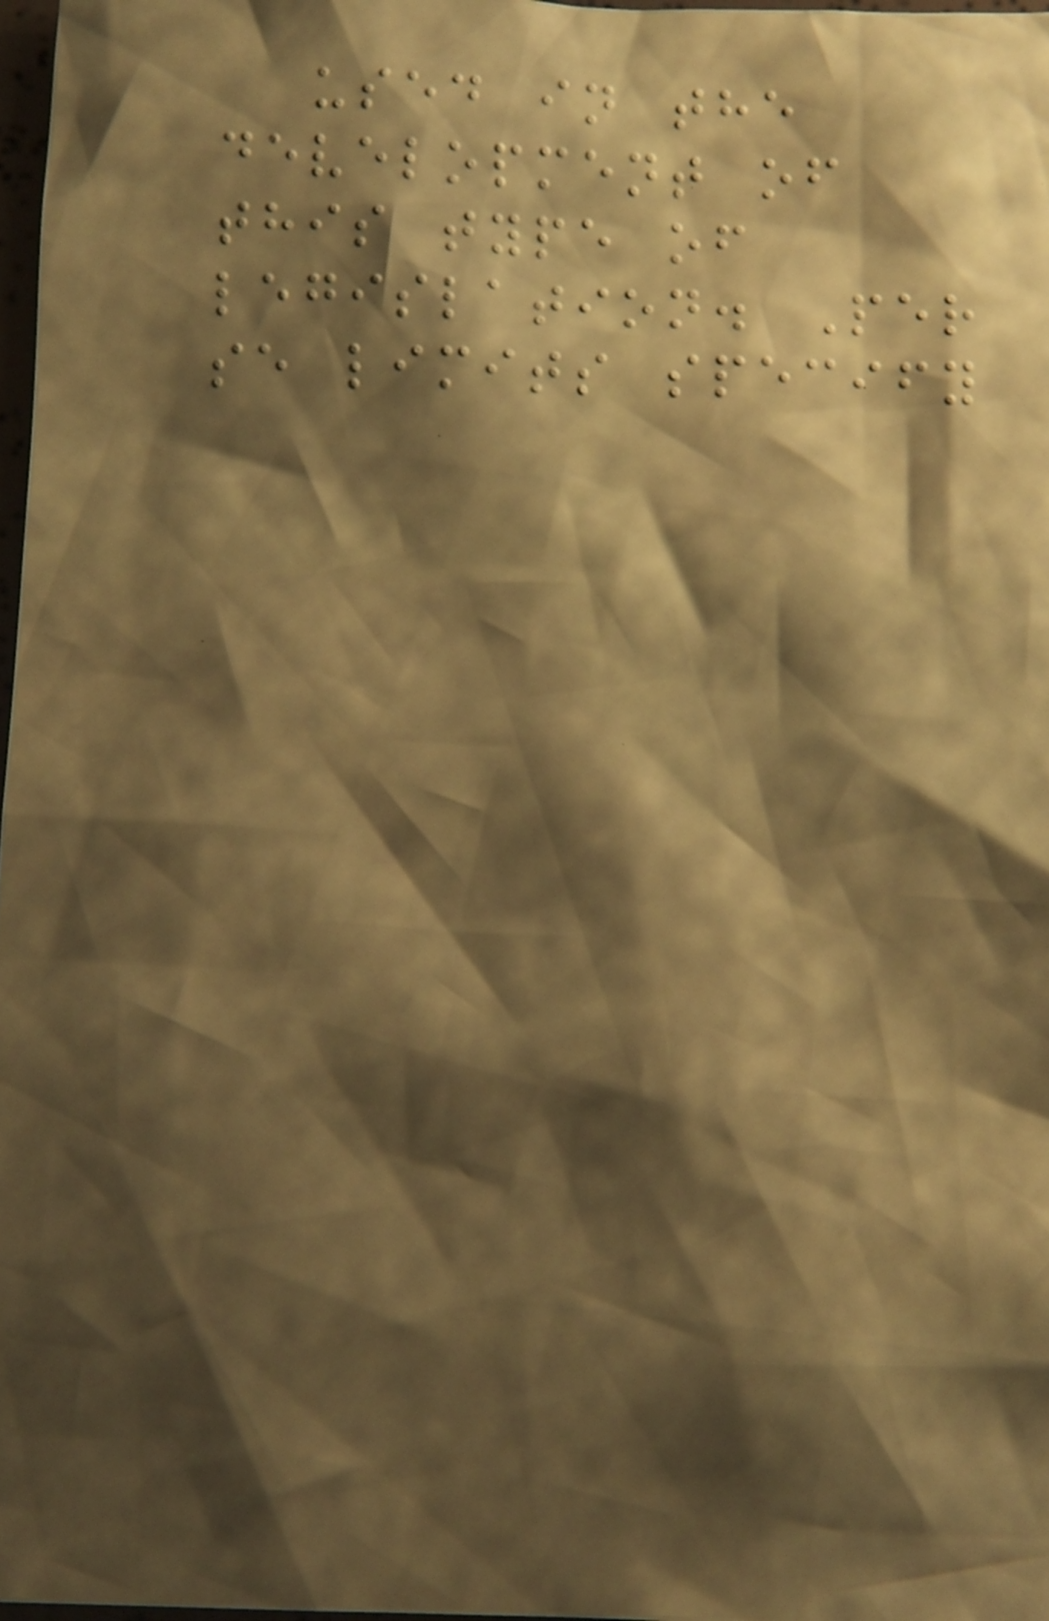used in the
development of
this type of
legislation. Per
se limits specify
